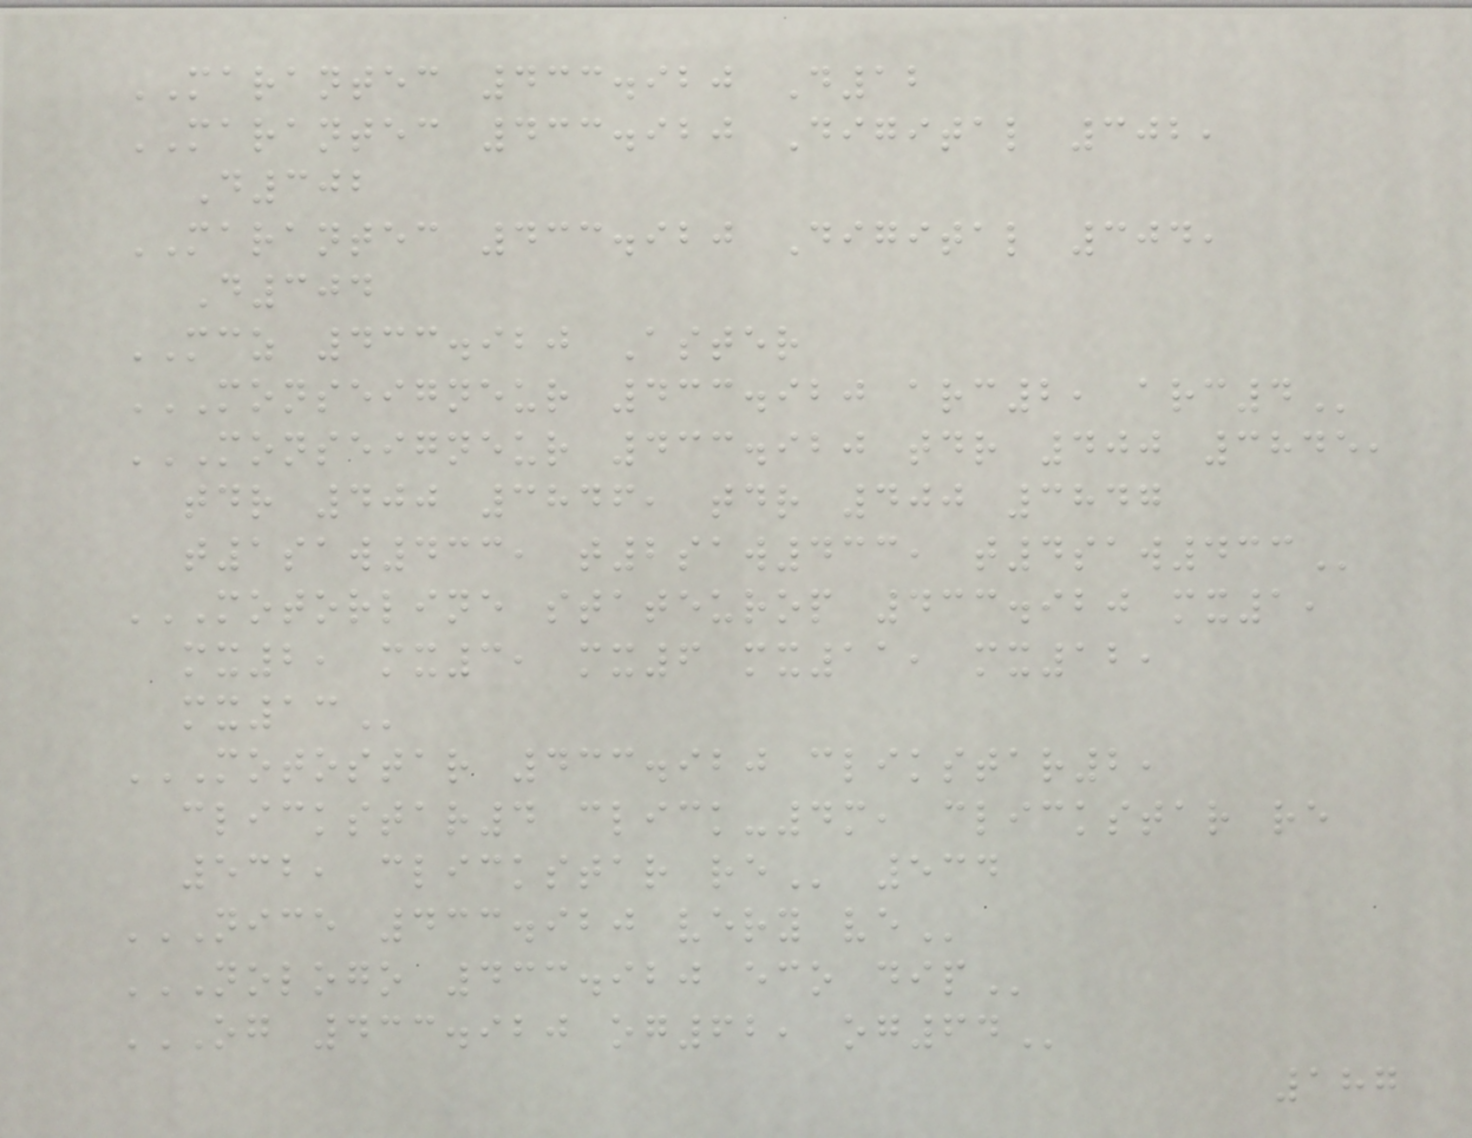MARANTEC 433.920 D12
MARANTEC 433.920 Digital 302,
D302
MARANTEC 433.920 Digital 304,
D304
MCZ 433.920 Aster
MONSEIGNEUR 433.920 ARC2, ARC4
MONSEIGNEUR 433.920 TDR 400 3845,
TDR 400 3846, TDR 400 3847
T1SAW433, T2SAW433, T4SAW433
MOTORLINE STATEUROP 433.920 MX1,
MX2, MX3, MX6 MX11, MX12,
MX13
MOTOSTAR 433.920 CLIKSTAR2,
CLICKSTAR4 CLICK-4M, CLICKSTAR RE
532, CLICKSTAR RE 534
NICE 433.920 VERY VE
NOLOGO 433.920 ECO DIP
OG 433.920 OG62, OG64
187
